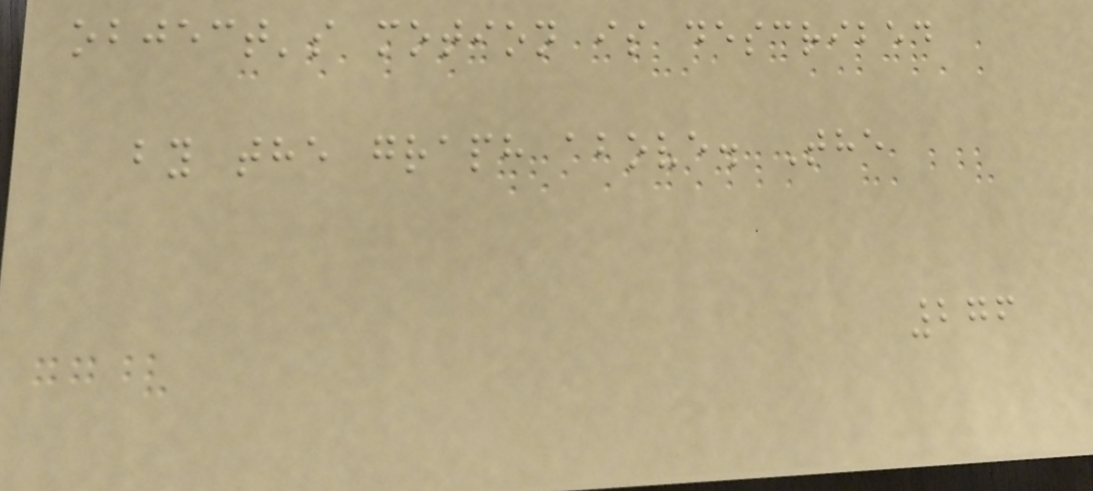object's motion is described
by the graph above. The
276
